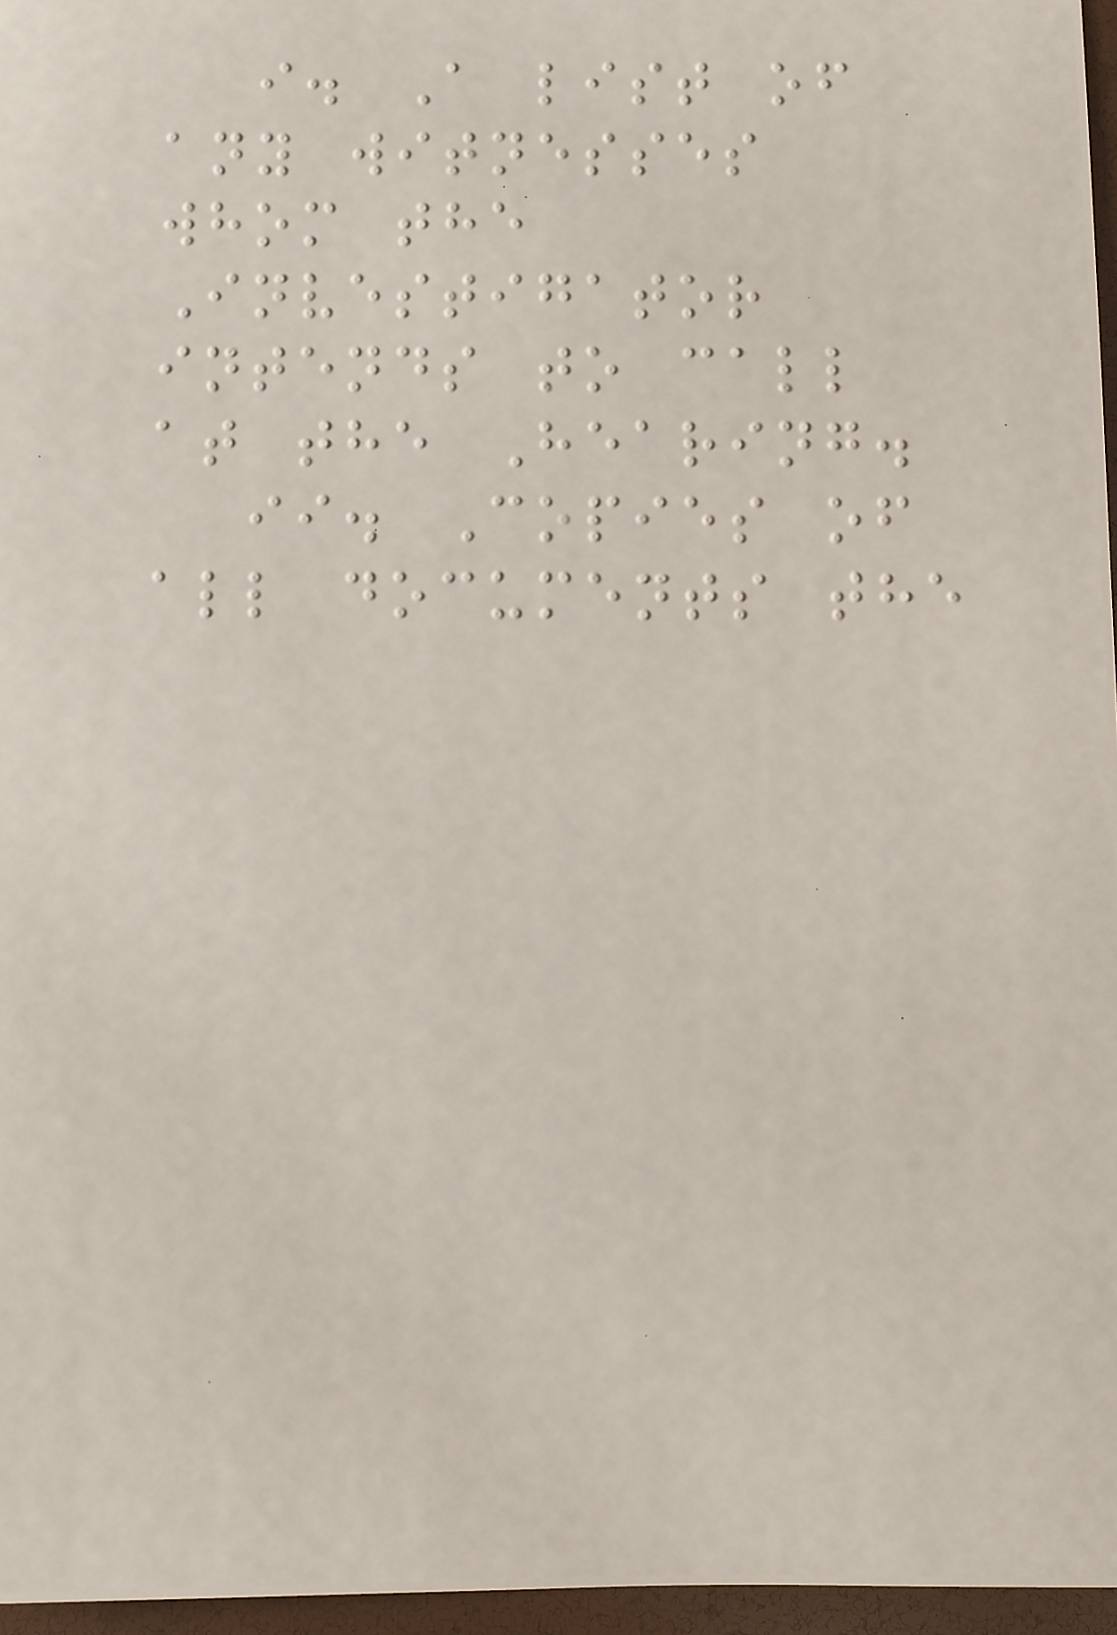i. A list of
any witnesses
whom the
Investigator
intends to call
at the Hearing.
ii. Copies of
all documents the
